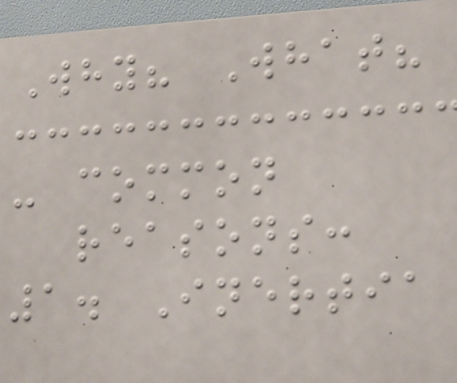Why? What?
- common
reasons:
1. Inertia
